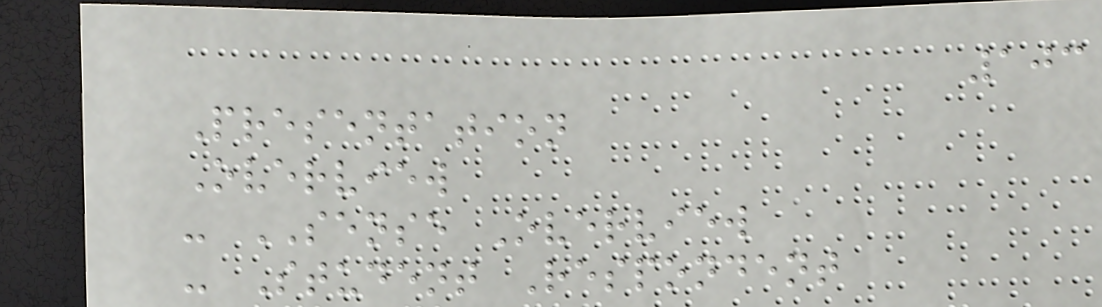103
Presentation
Overview
- SENSE Overview
- Student Respondent
